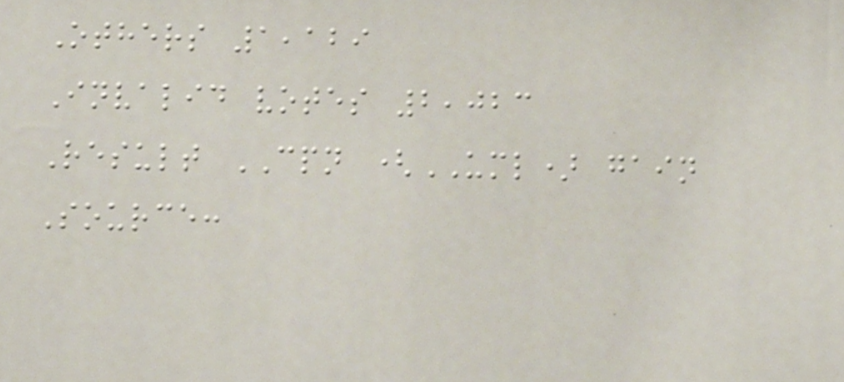Others 1,129
Invalid votes 2,023
Result CPN (UML) gain
Source:
